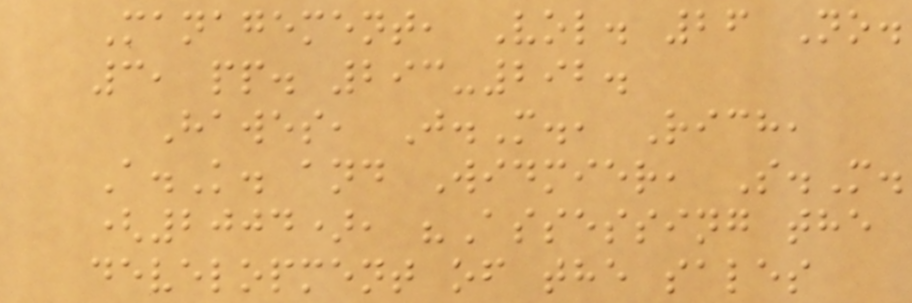Management, Vol. 26 No.
3, pp. 293-292.
Hawes, J.M., Rich,
A.K. and Widmier, S.M.
(2004), "Assessing the
development of the sales
